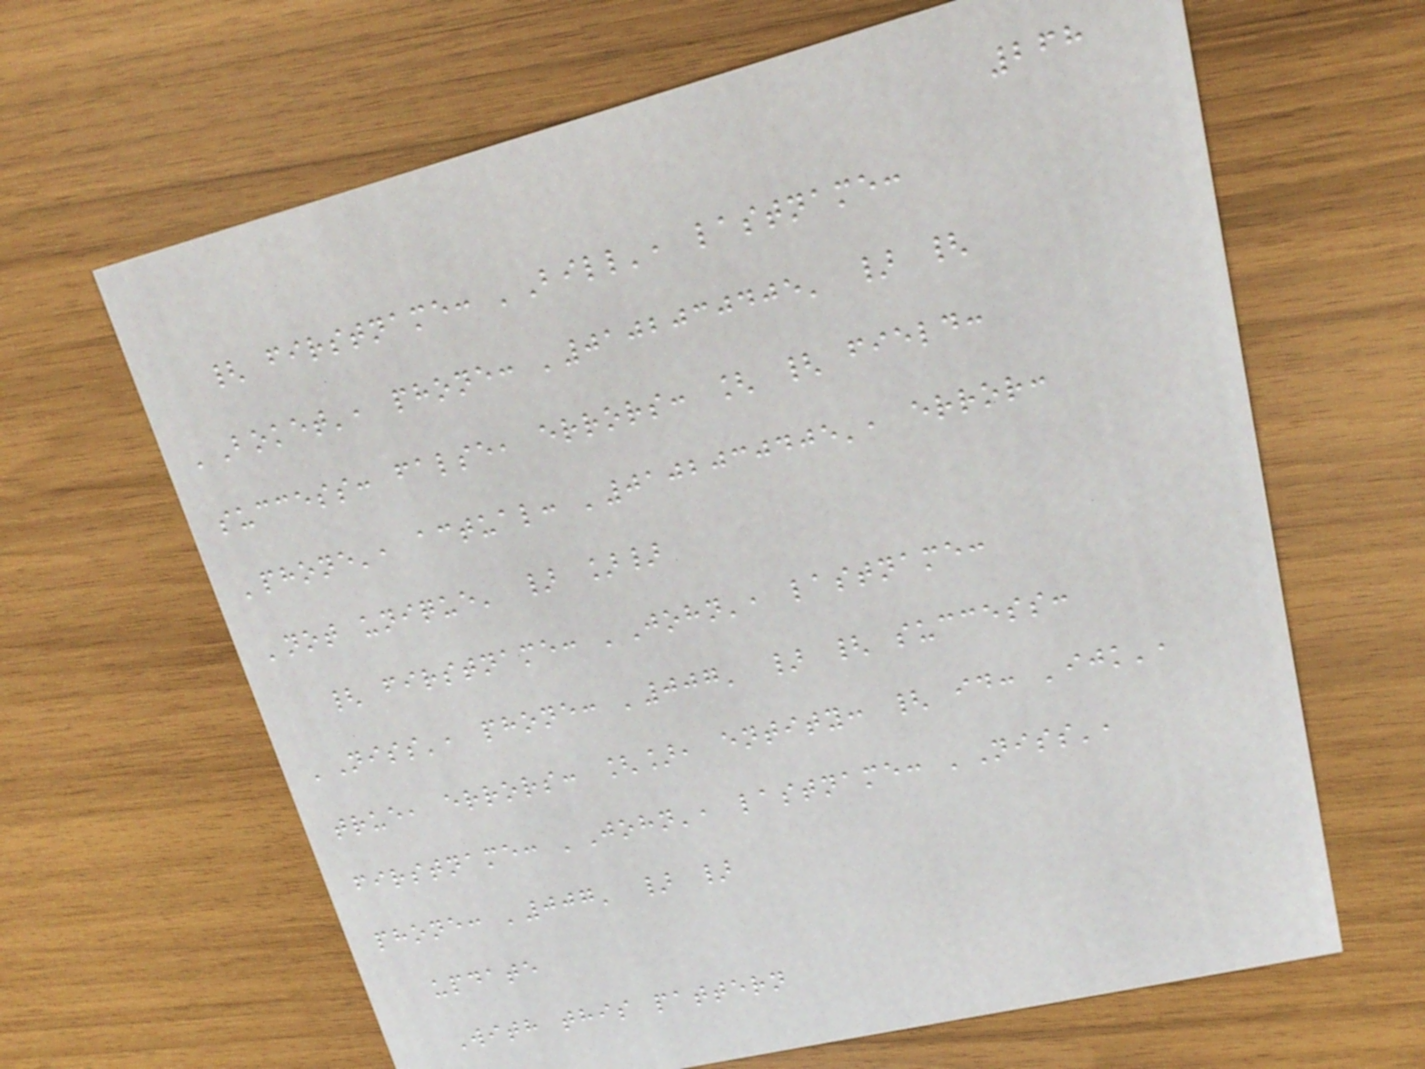268
{ firstname: 'Bill', lastname:
'Boket', phone: '0102030405' } {
success: false, errors: [ { field:
'phone', actual: '0102030405', error:
'not unique' } ]}
{ firstname: 'John', lastname:
'Niss', phone: '007' } { success:
true, errors: [], entity: { id: 'ijk',
firstname: 'John', lastname: 'Niss',
phone: '007' } }
update
With this pattern
